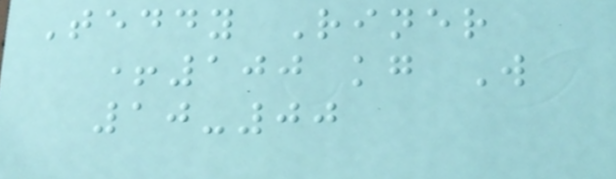Teddy Riner
+100 kg W
10-00
